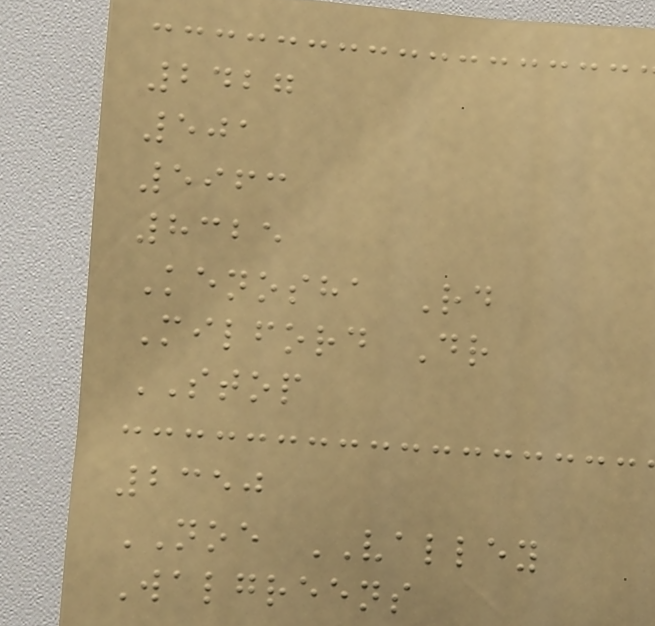2427
501
5963
8325
Kenosha Rd
Milford Dr
STOP
2350
NOE VALLEY
Walgreens
